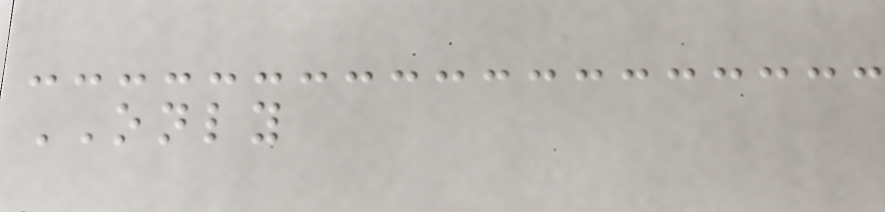ONLY
